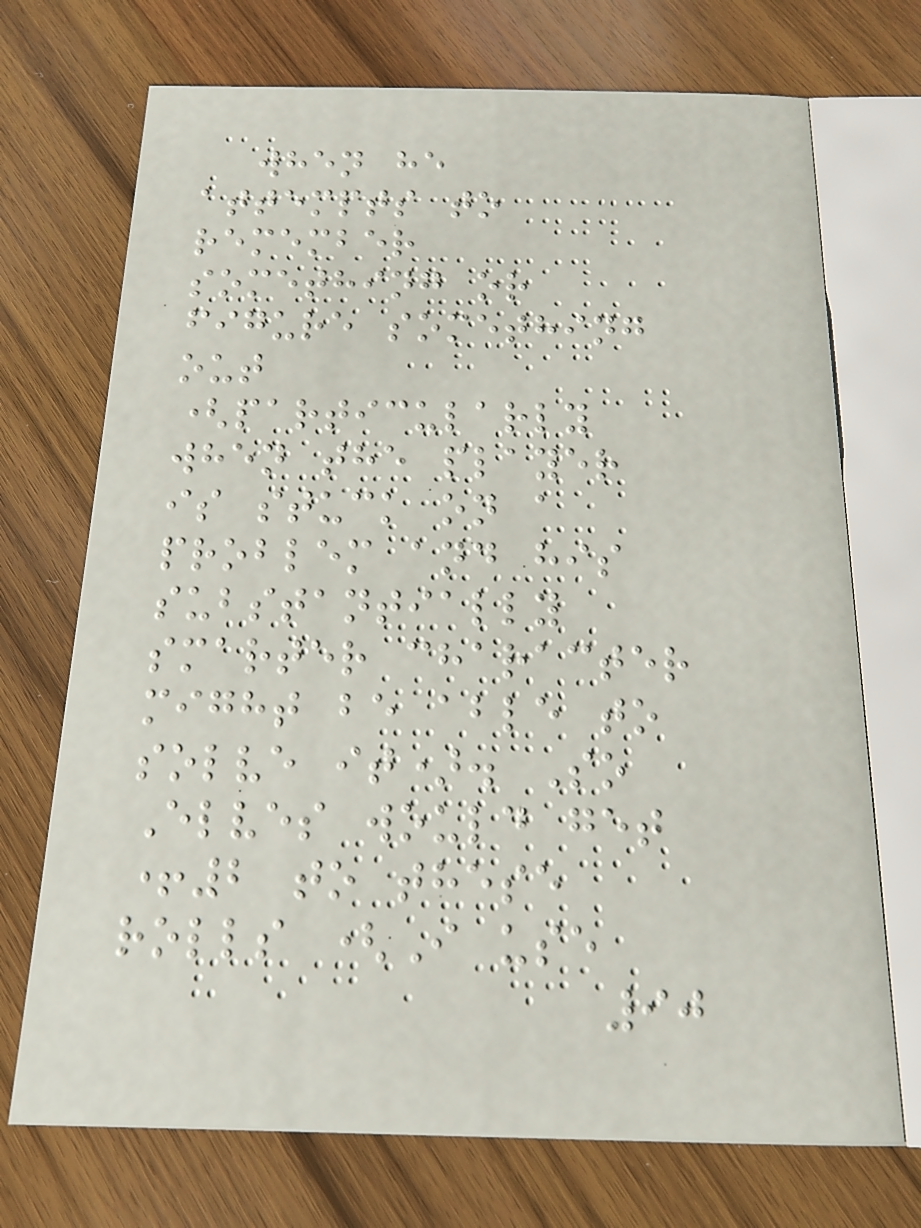when he
attempts to
remember
something or
figure something
out
(particularly
when the player
is stuck on a
problem and his
substantially
smarter character
might be able to
solve it). So
Elves would get
+2 to these
rolls (I use
90
